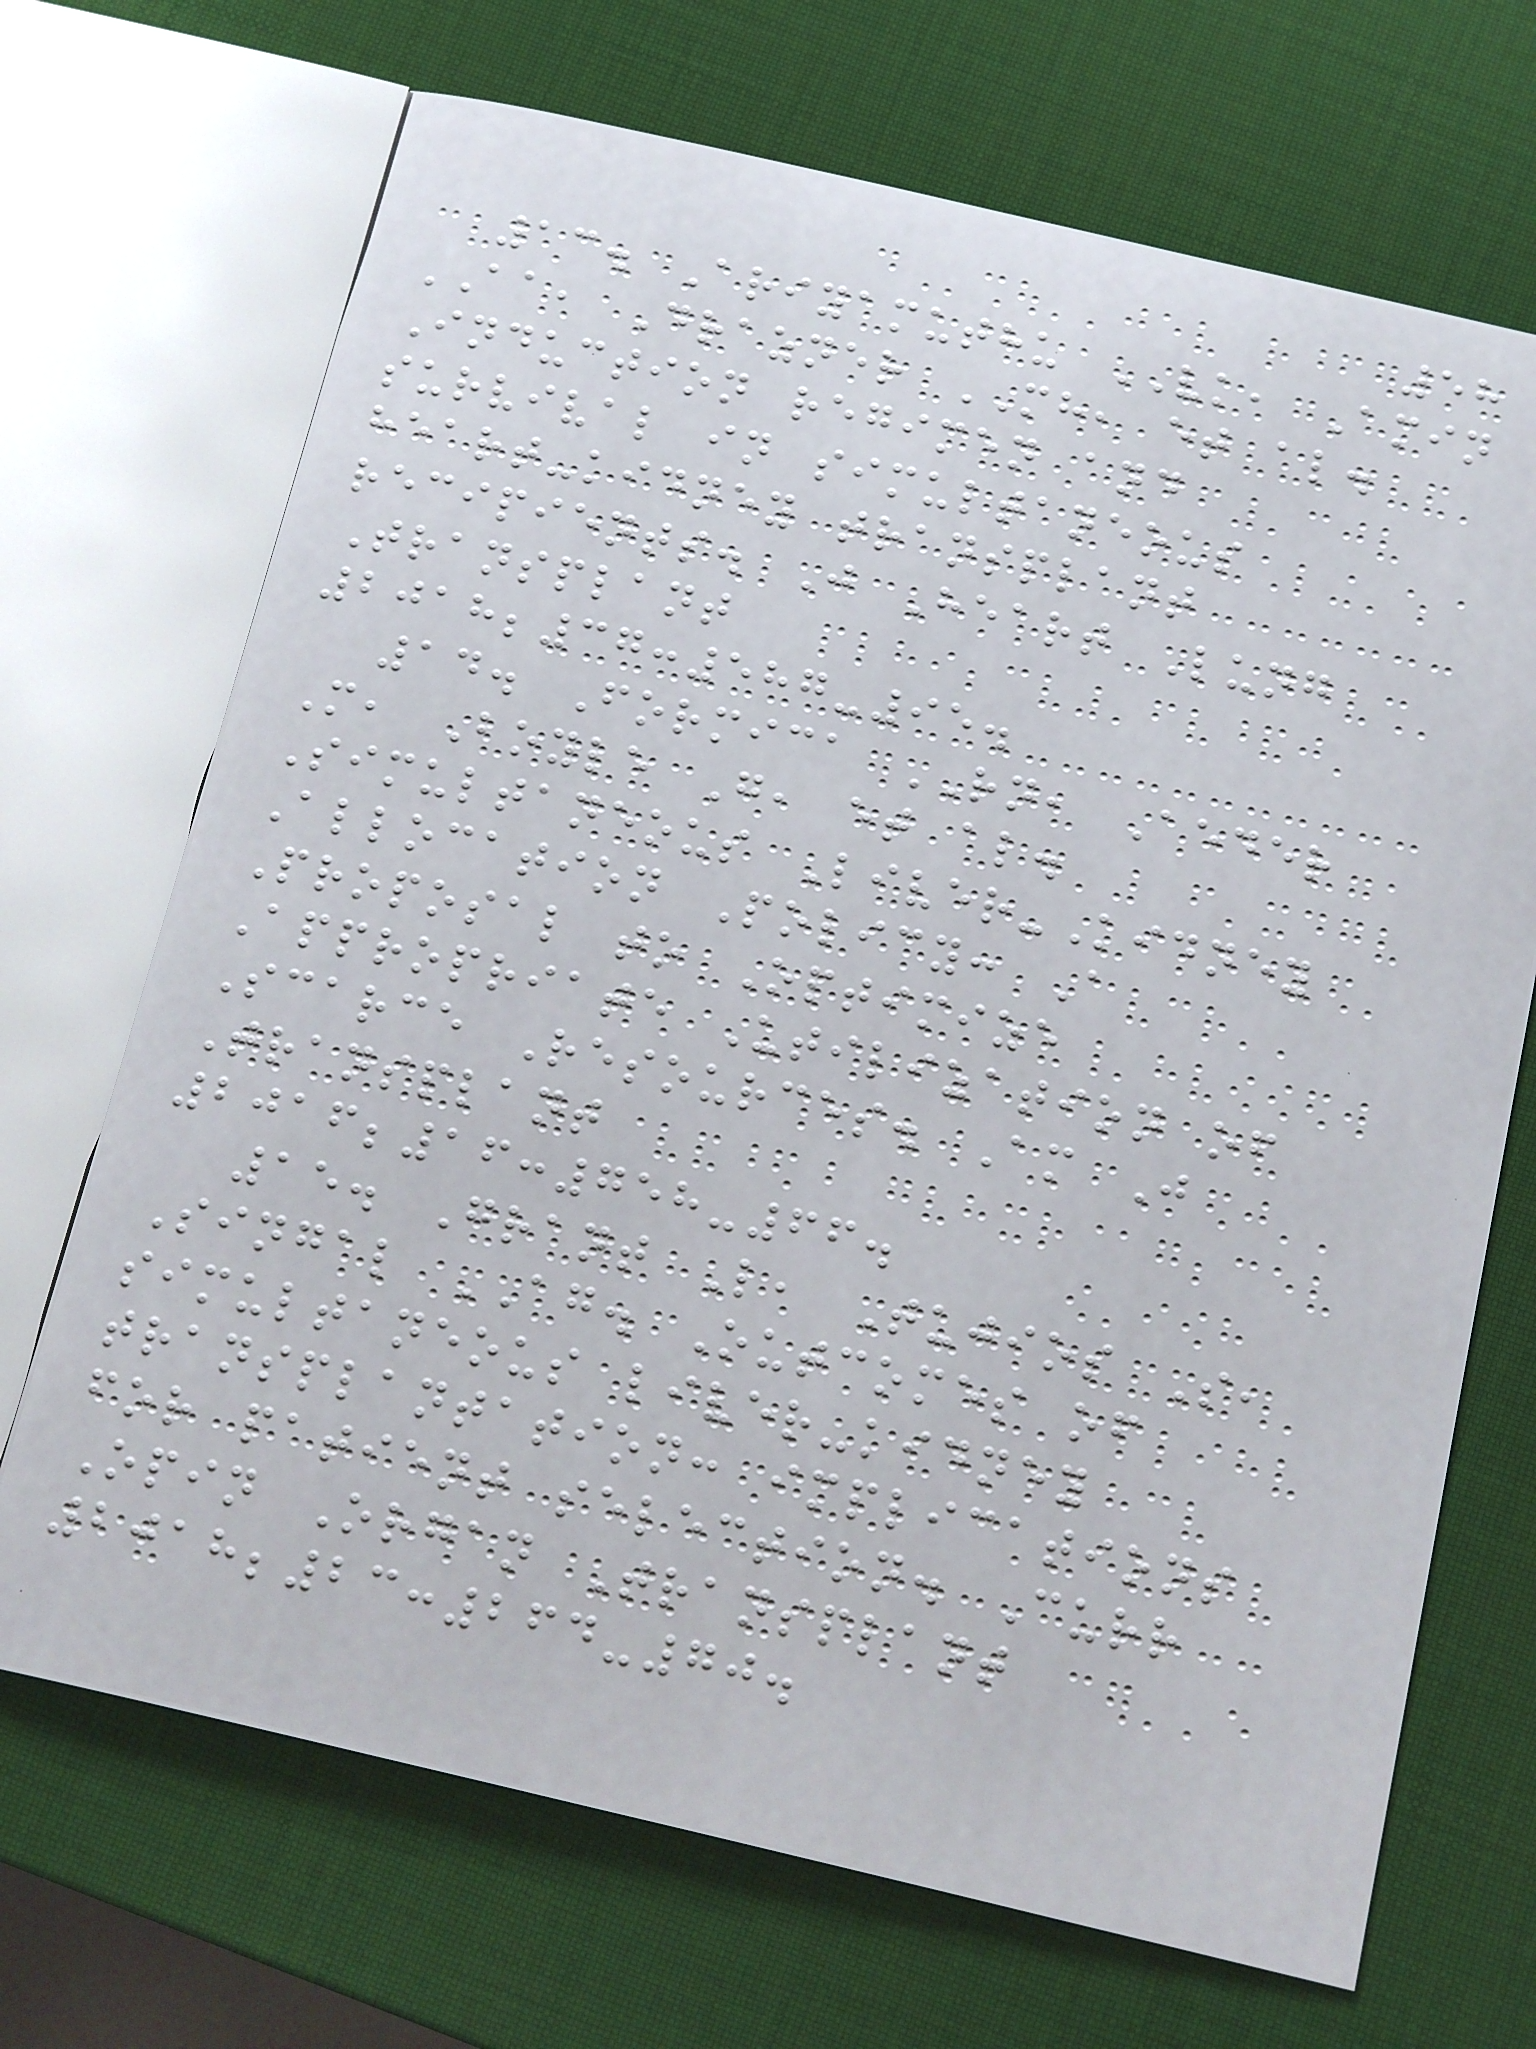58
13. Ariyamuthu VK, Amin
AA, Drazner MH, et al.
Induction regimen and
survival in simultaneous
heart-kidney transplant
recipients. J Heart Lung
Transplant
2018;37:587-95.
14. Formica RN, Aeder
M, Boyle G, et al.
Simultaneous Liver-Kidney
Allocation Policy: A
Proposal to Optimize
Appropriate Utilization of
Scarce Resources. Am J
Transplant
2016;16:758-66.
15. Grant L, Tujios S,
Singal AG. Outcomes of
simultaneous liver-kidney
transplantation: implications
for patient selection. Curr
Opin Organ Transplant
2018;23:264-70.
